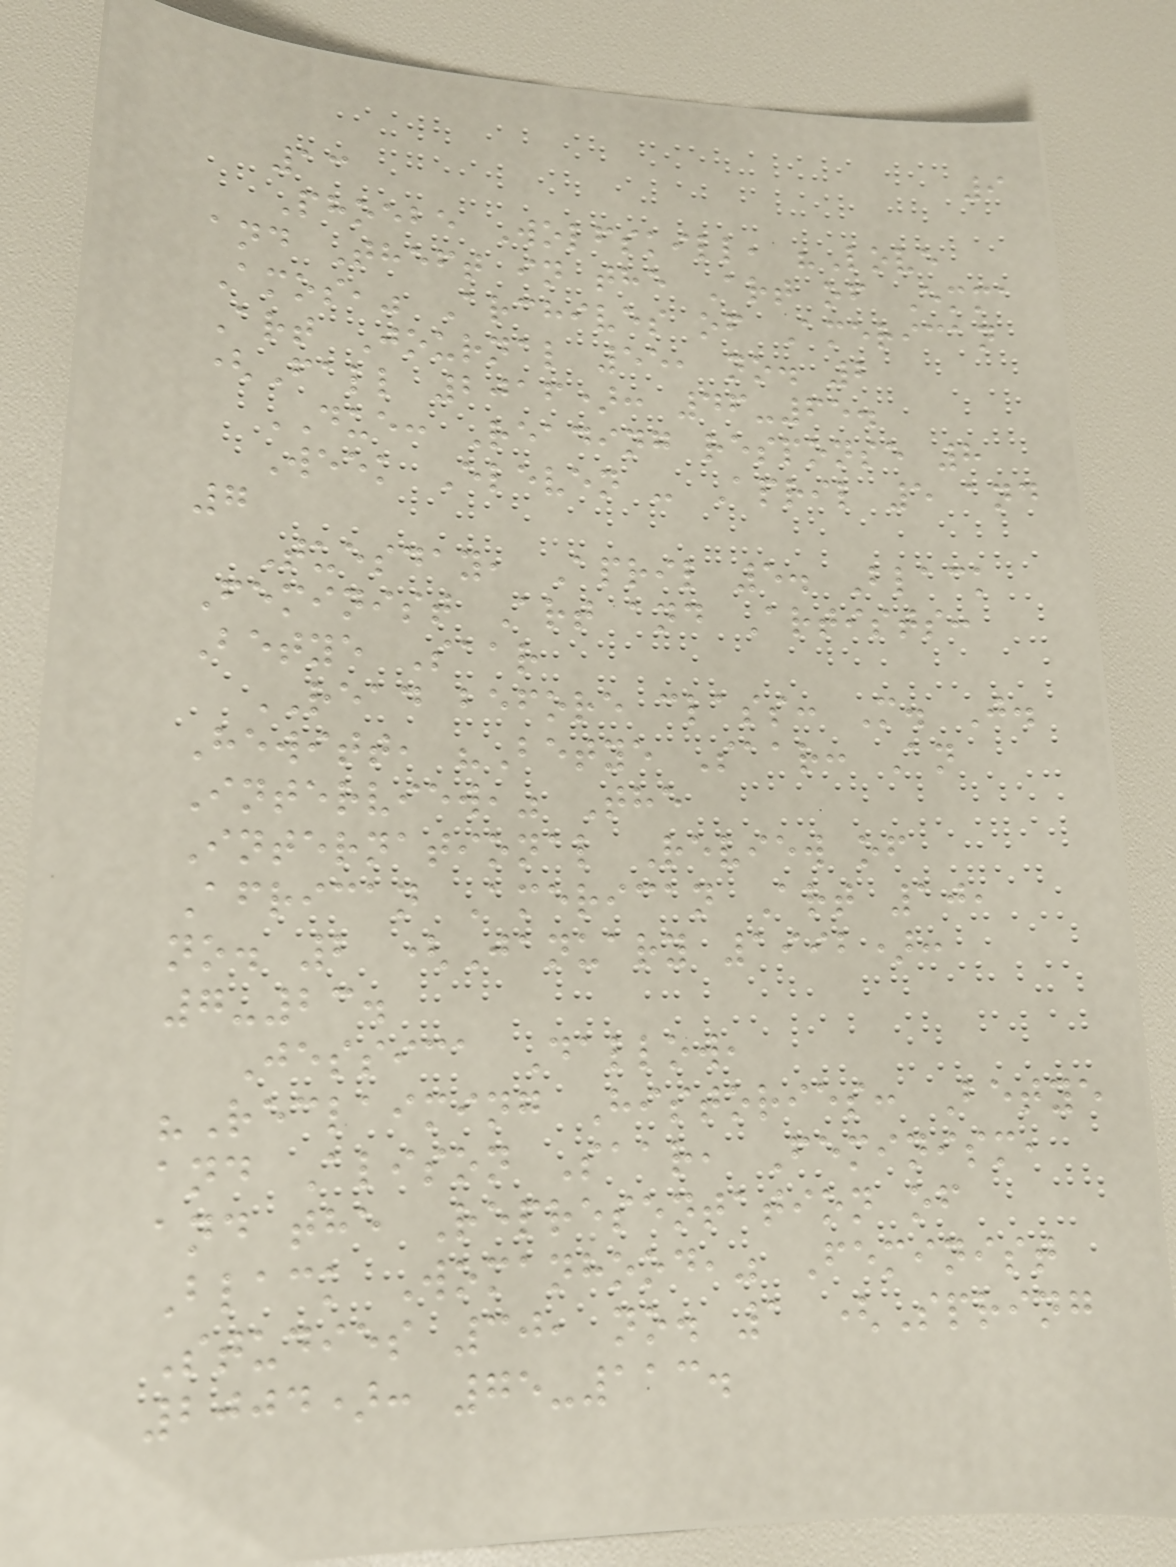9
13
Phoebe Wolfskill, "Love
and Theft in the Art of Emma
Amos," Archives of American
Art Journal 55, no. 2
(Fall 2016): 46-65.
DUE: Reading response 8
Week Eleven - April 5 and
7
Tuesday, April 5. Black
Feminist Art and Artists:
Betye Saar
READ before class: M. J.
Hewitt, "Betye Saar: An
Interview," The
International Review of
African American Art 10,
no. 2 (January 1992):
7-23.
Jessica Dallow,
"Reclaiming Histories: Betye
and Alison Saar, Feminism,
and the Representation of
Black Womanhood," Feminist
Studies 30, no. 1 (Spring
2004): 75-113.
